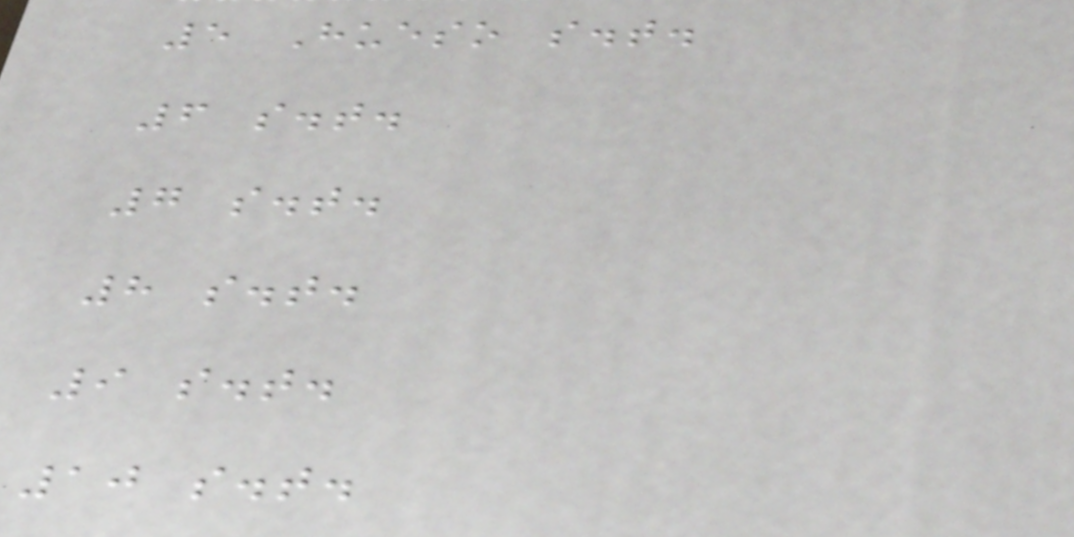5 Hueso s.t.
6 s.t.
7 s.t.
8 s.t.
9 s.t.
10 s.t.
